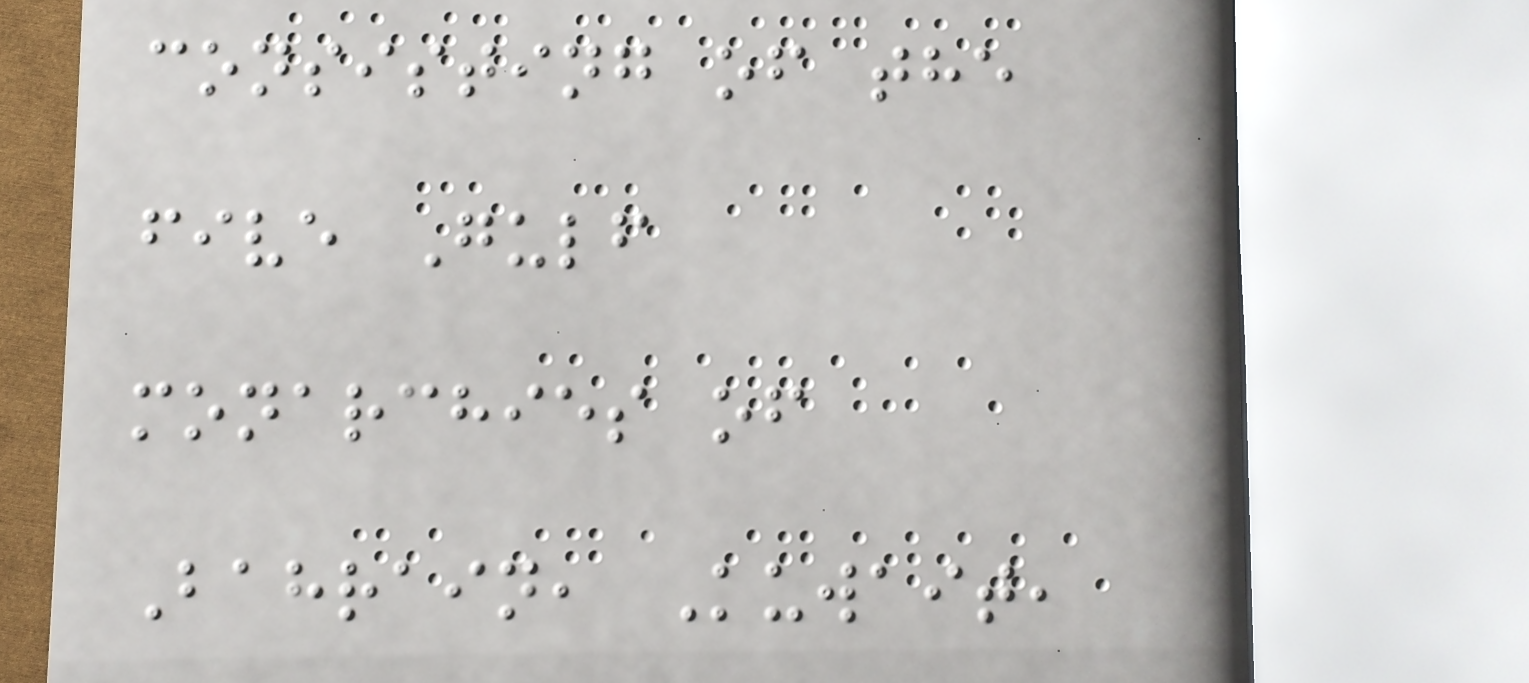consisting of the
five Gulf
monarchies of
Bahrain, Kuwait,
